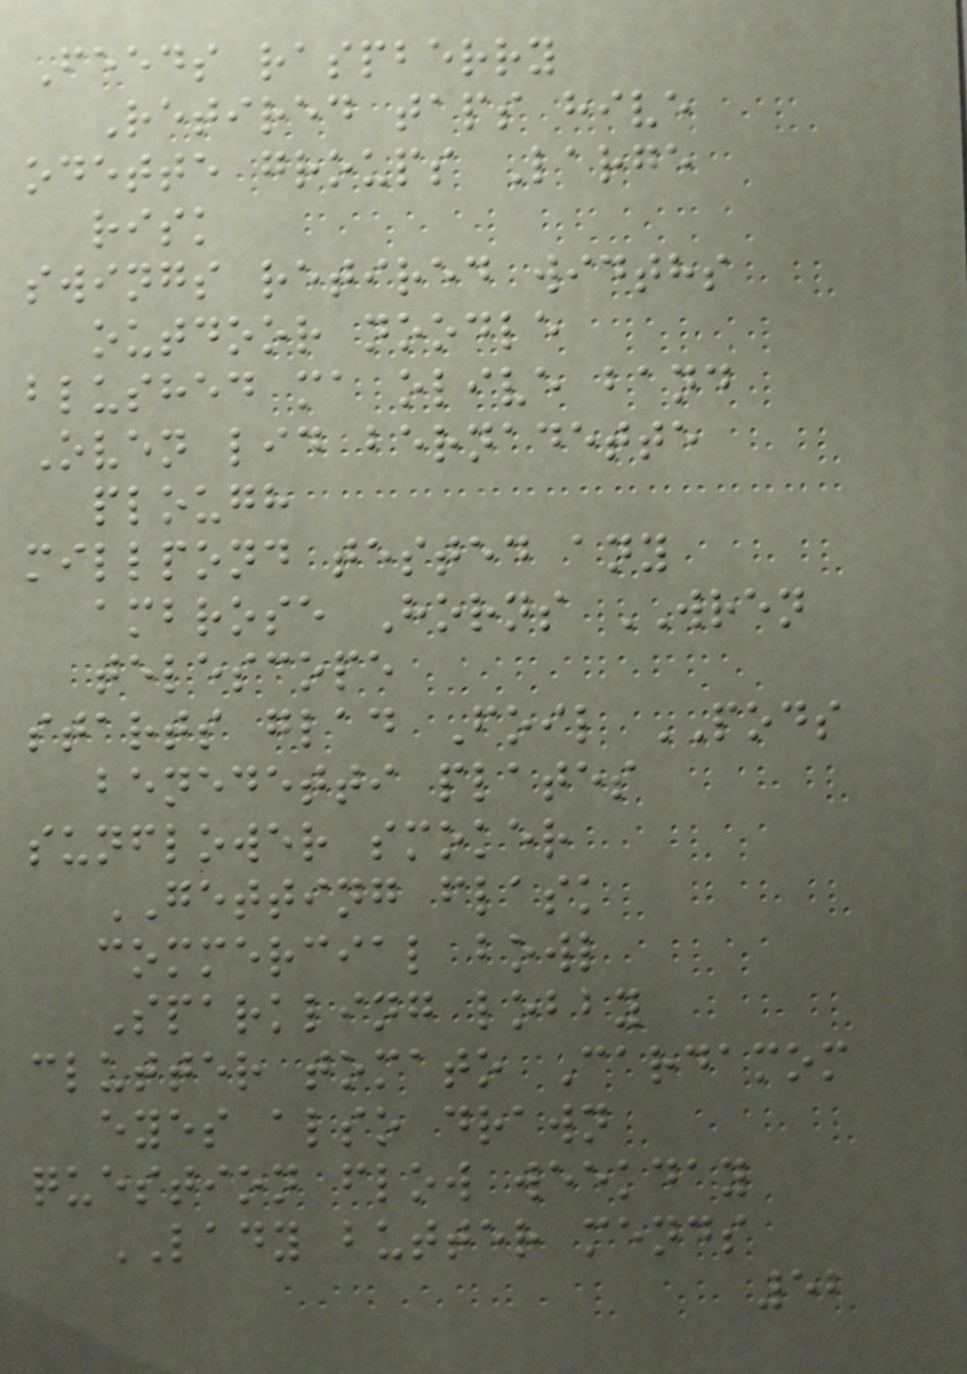Feeds raspberry
Retired taps hive
odette groups Large
risk
swings retired widths
outdoor noodle
blushed ma olive band
Oven lid bernadette
plough
millpond tested any
ambrose Horns WREN
telescope
starts glad Foil PODS
benedetti plates
sunflower smoker
GETTING flask
commercial bowl
Sparkling lobby
clutter tomato Cardamom
eyes also drawn
question flow weekday
LADY butter mends
52
